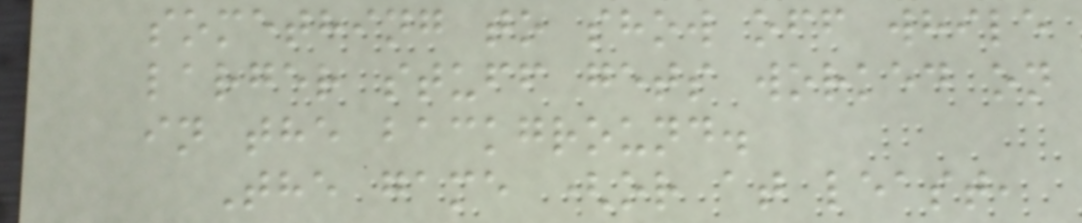something to show off while
larger stuff gets worked on
in the background.
The game (or at least,
